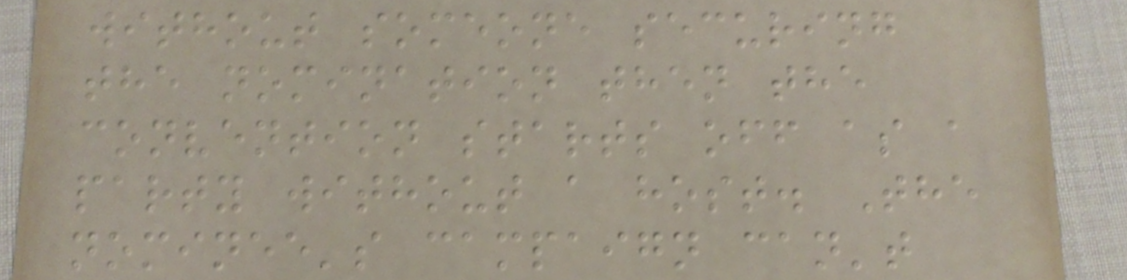without someone securing
the nomination then the
convention starts off as a
party without a host. The
nominee's campaign can't
